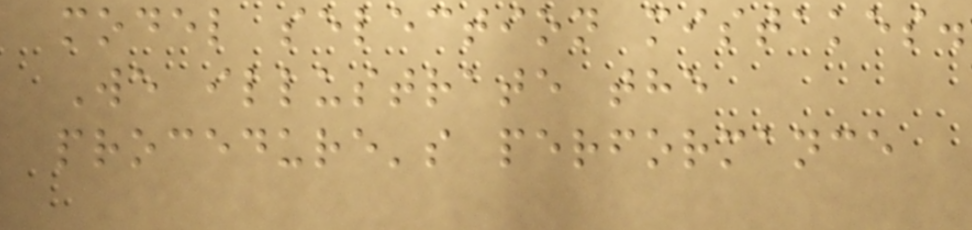model selection mistakes.
We illustrate the
procedure's performance
